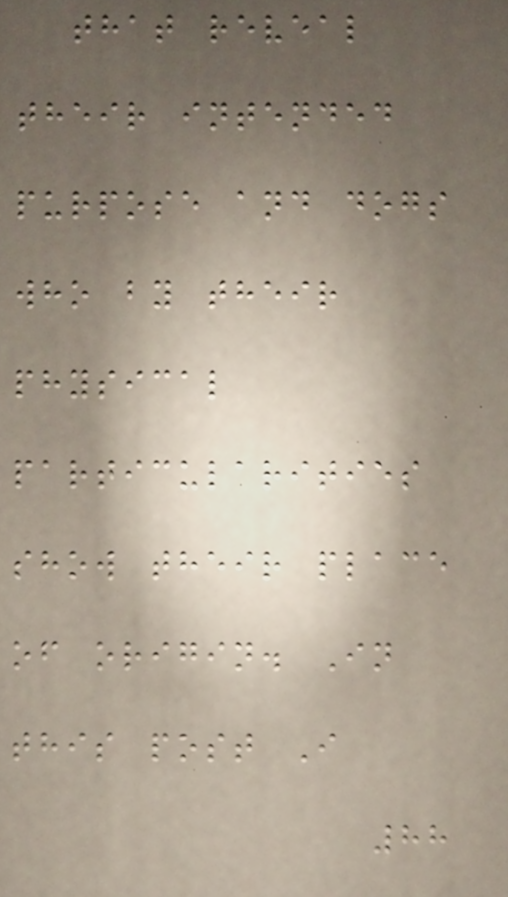that reveal
their intended
purpose and dogs
who by their
physical
particularities
show their place
of origin. In
this post I
88
